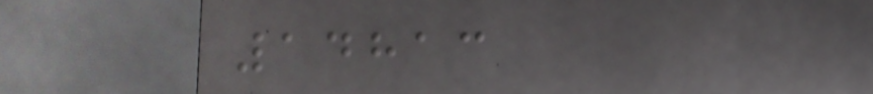14813
